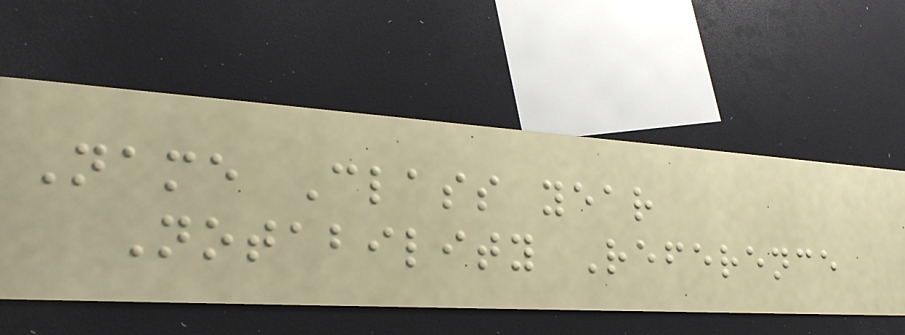Name Class year
Notability Reference
